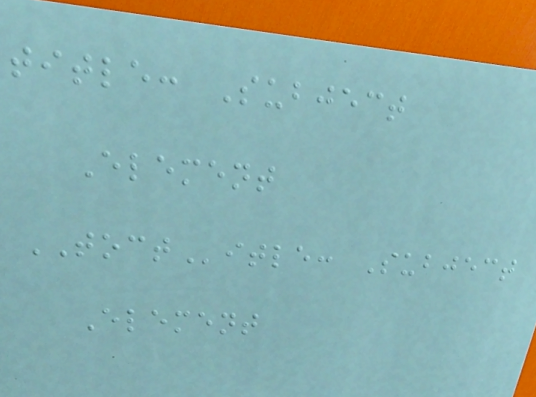title: Subject
Element
TOCTitle: Subject
Element
